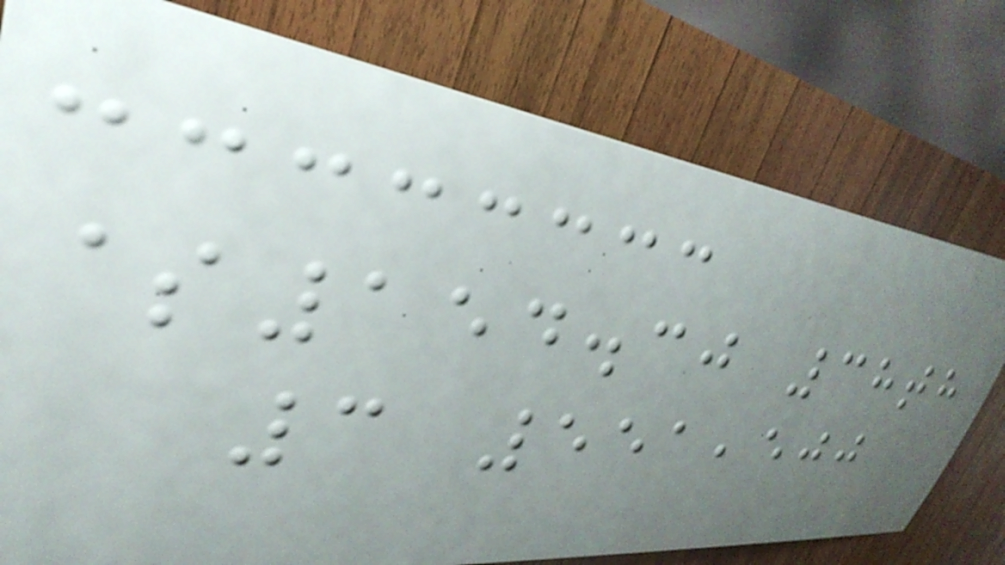$154.30 38th
3 551,500
